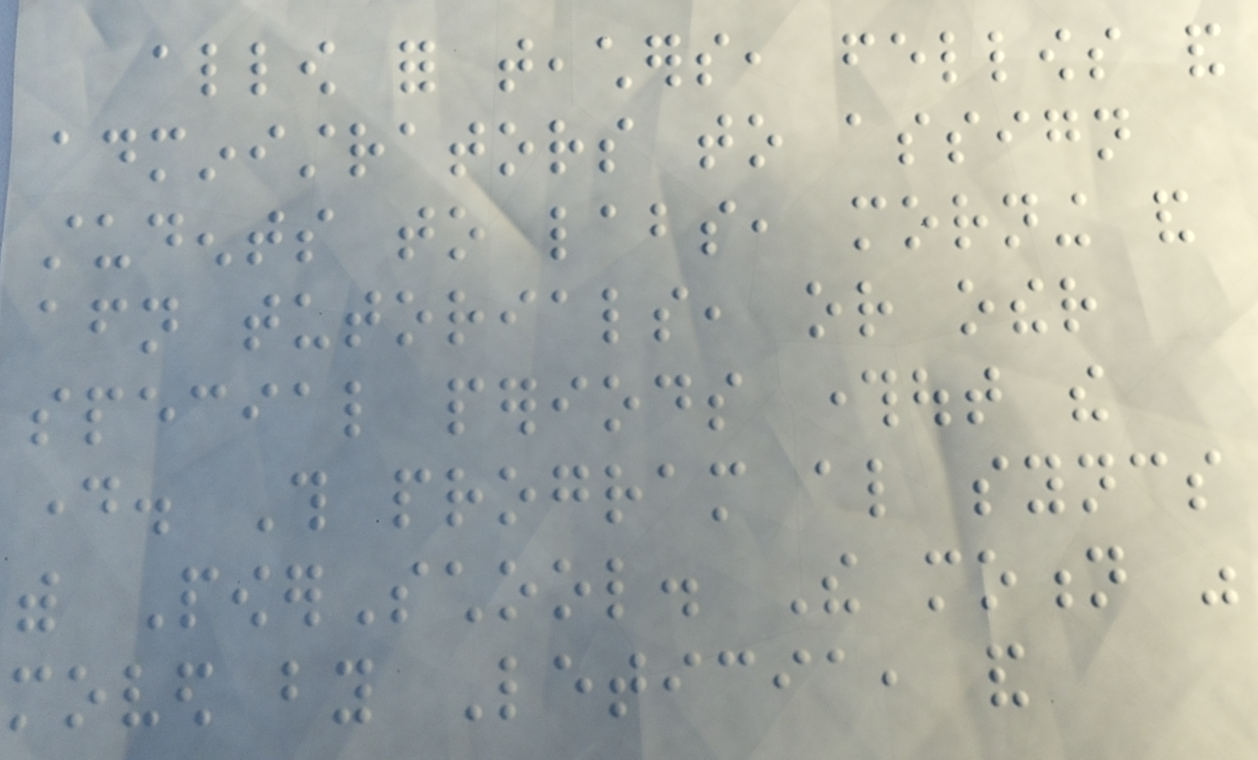allow for teachers, fellows and
administrators to assign
students to labs, morning and
afternoon tutorials, or other
special periods throughout the
day. This program also syncs
with PowerSchool. The motion was
moved by Leticia, and
